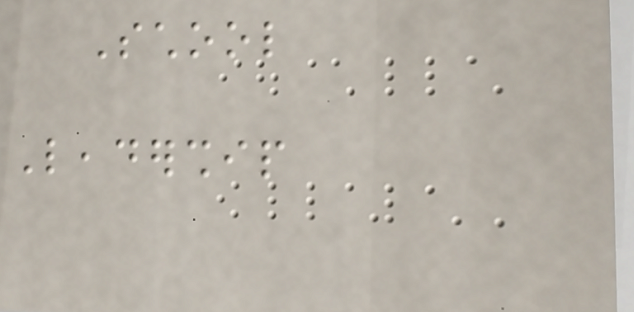School
Leadership
